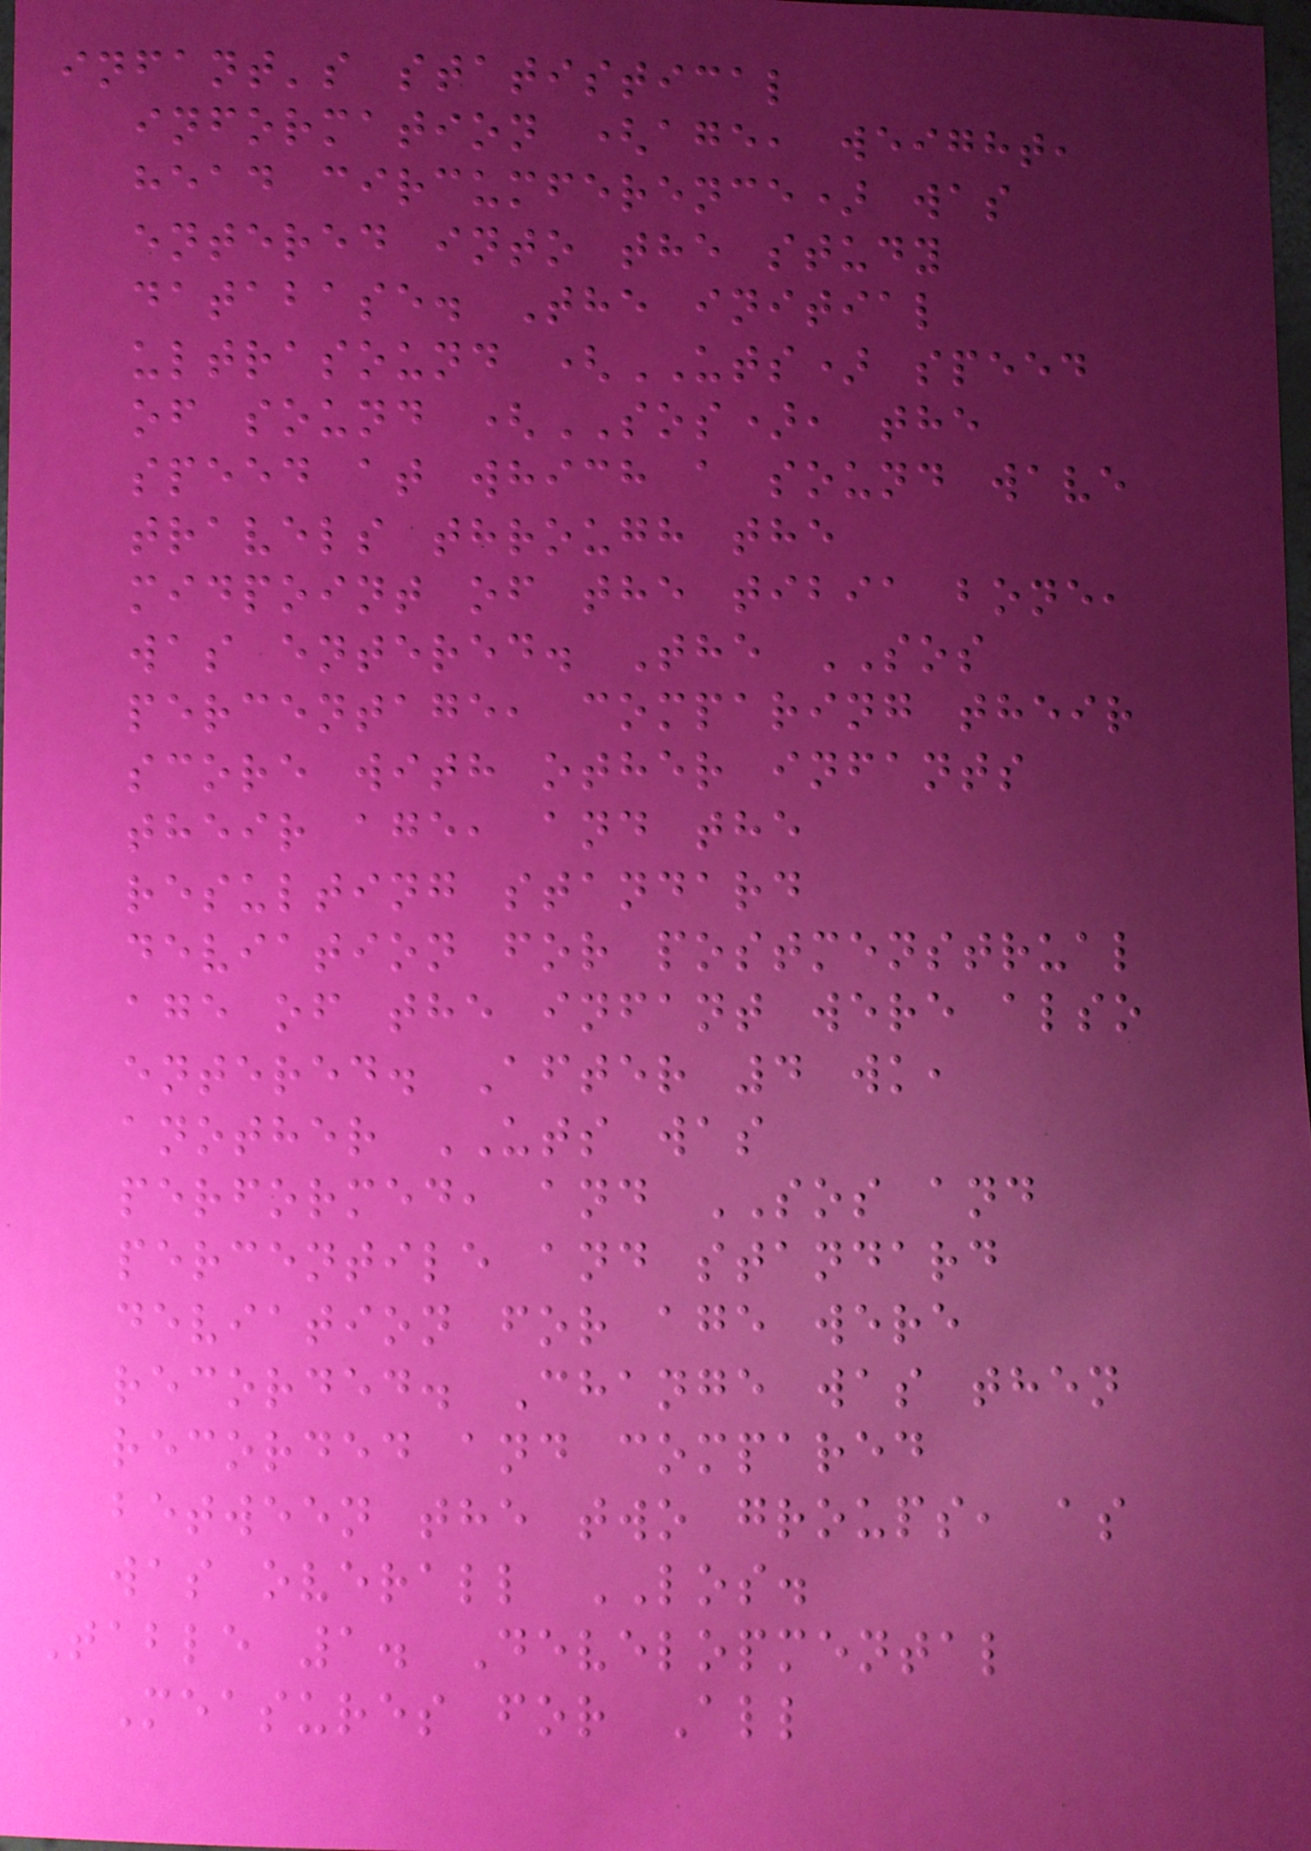infant's statistical
information (age, weight,
head circumference) was
entered into the study
database. The initial
ultrasound (UTS) speed
of sound (SOS), the
speed at which a sound wave
travels through the
midpoint of the tibia bone,
was entered. The SOS
percentage, comparing their
score with other infants
their age, and the
resulting standard
deviation for postmenstrual
age of the infant were also
entered. After 4 wk,
another UTS was
performed, and SOS and
percentile and standard
deviation for age were
recorded. Change was then
recorded and compared
between the two groups, as
was overall LOS.
Table 1. Developmental
Measures for All
